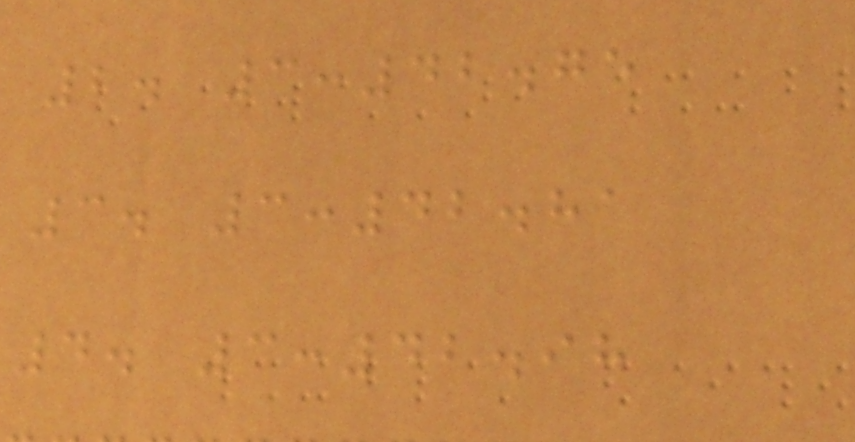2. 3:42.75
3. 3:42.81
4. 3:42.98
